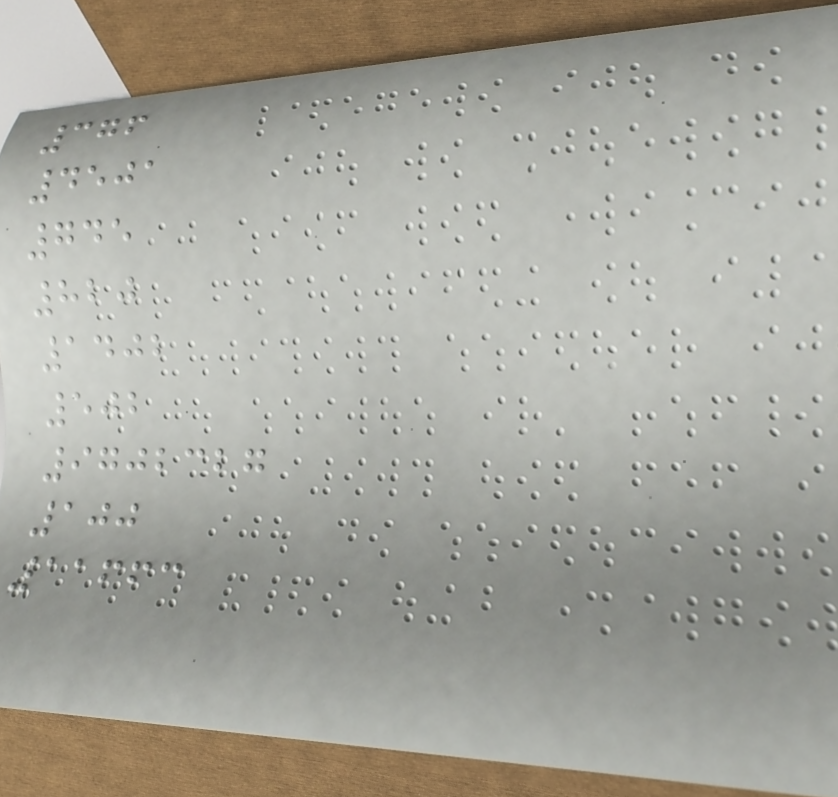376
4501
745
820
1402
502
9702327
100
11663
